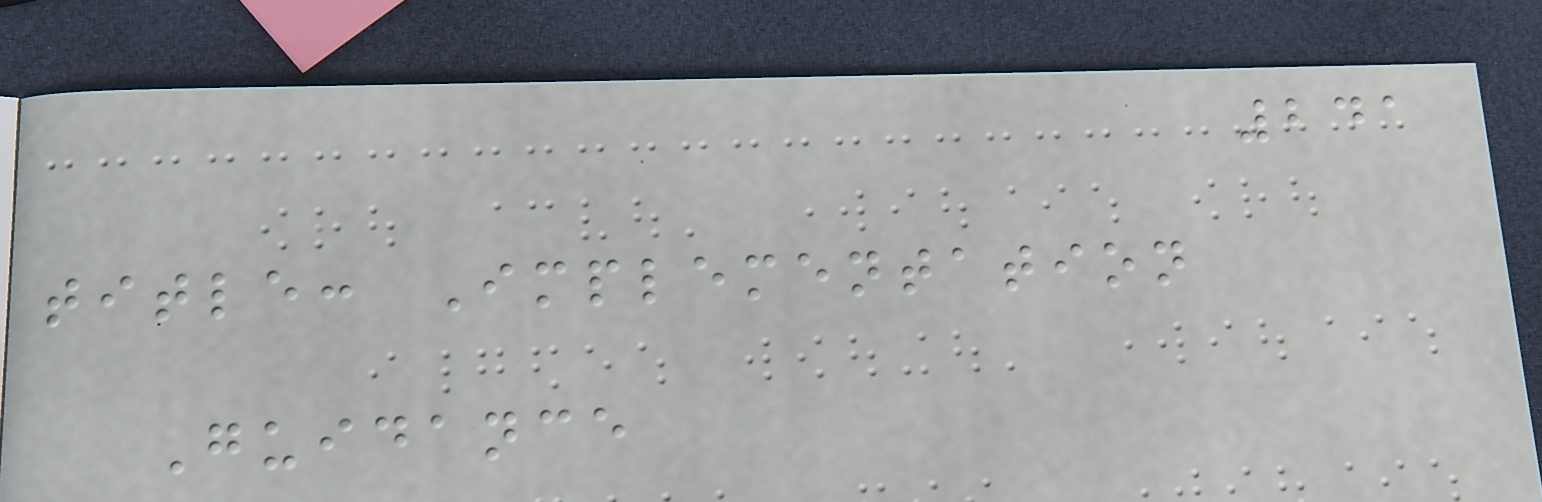241
title: Implementation
Guidance
